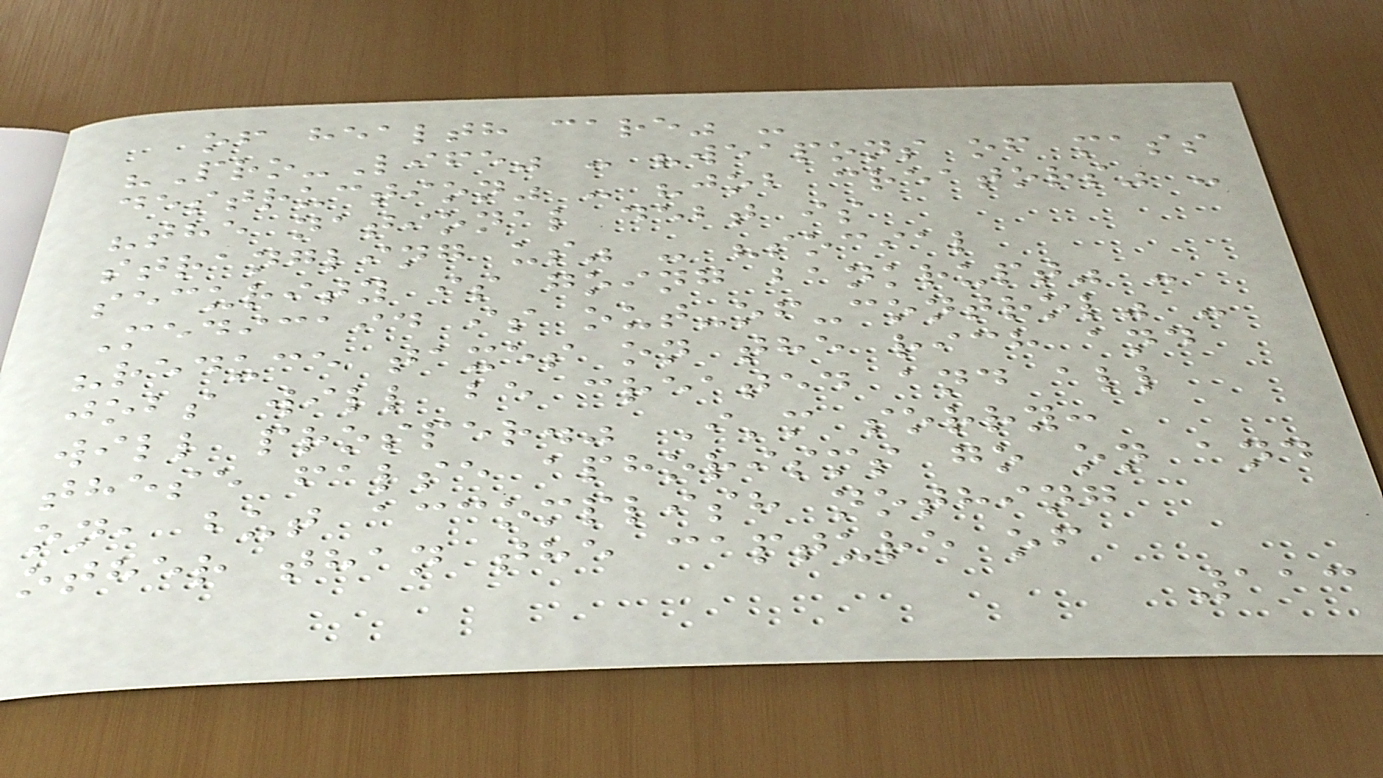of health care" -
"Pro-Life" - "weapons of mass
destruction" - "job creators" -
"the national debt is
strangling us" - "social
security is going bankrupt" -
Medicaid is out-of-control" -
"reduce taxes on the rich and
jobs will be created and all
will prosper." I'm sorry:
these false aphorisms go on and
on, but accomplish nothing
other than the capture of
113
